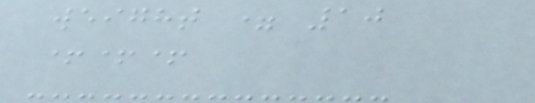weight = 10
+++
